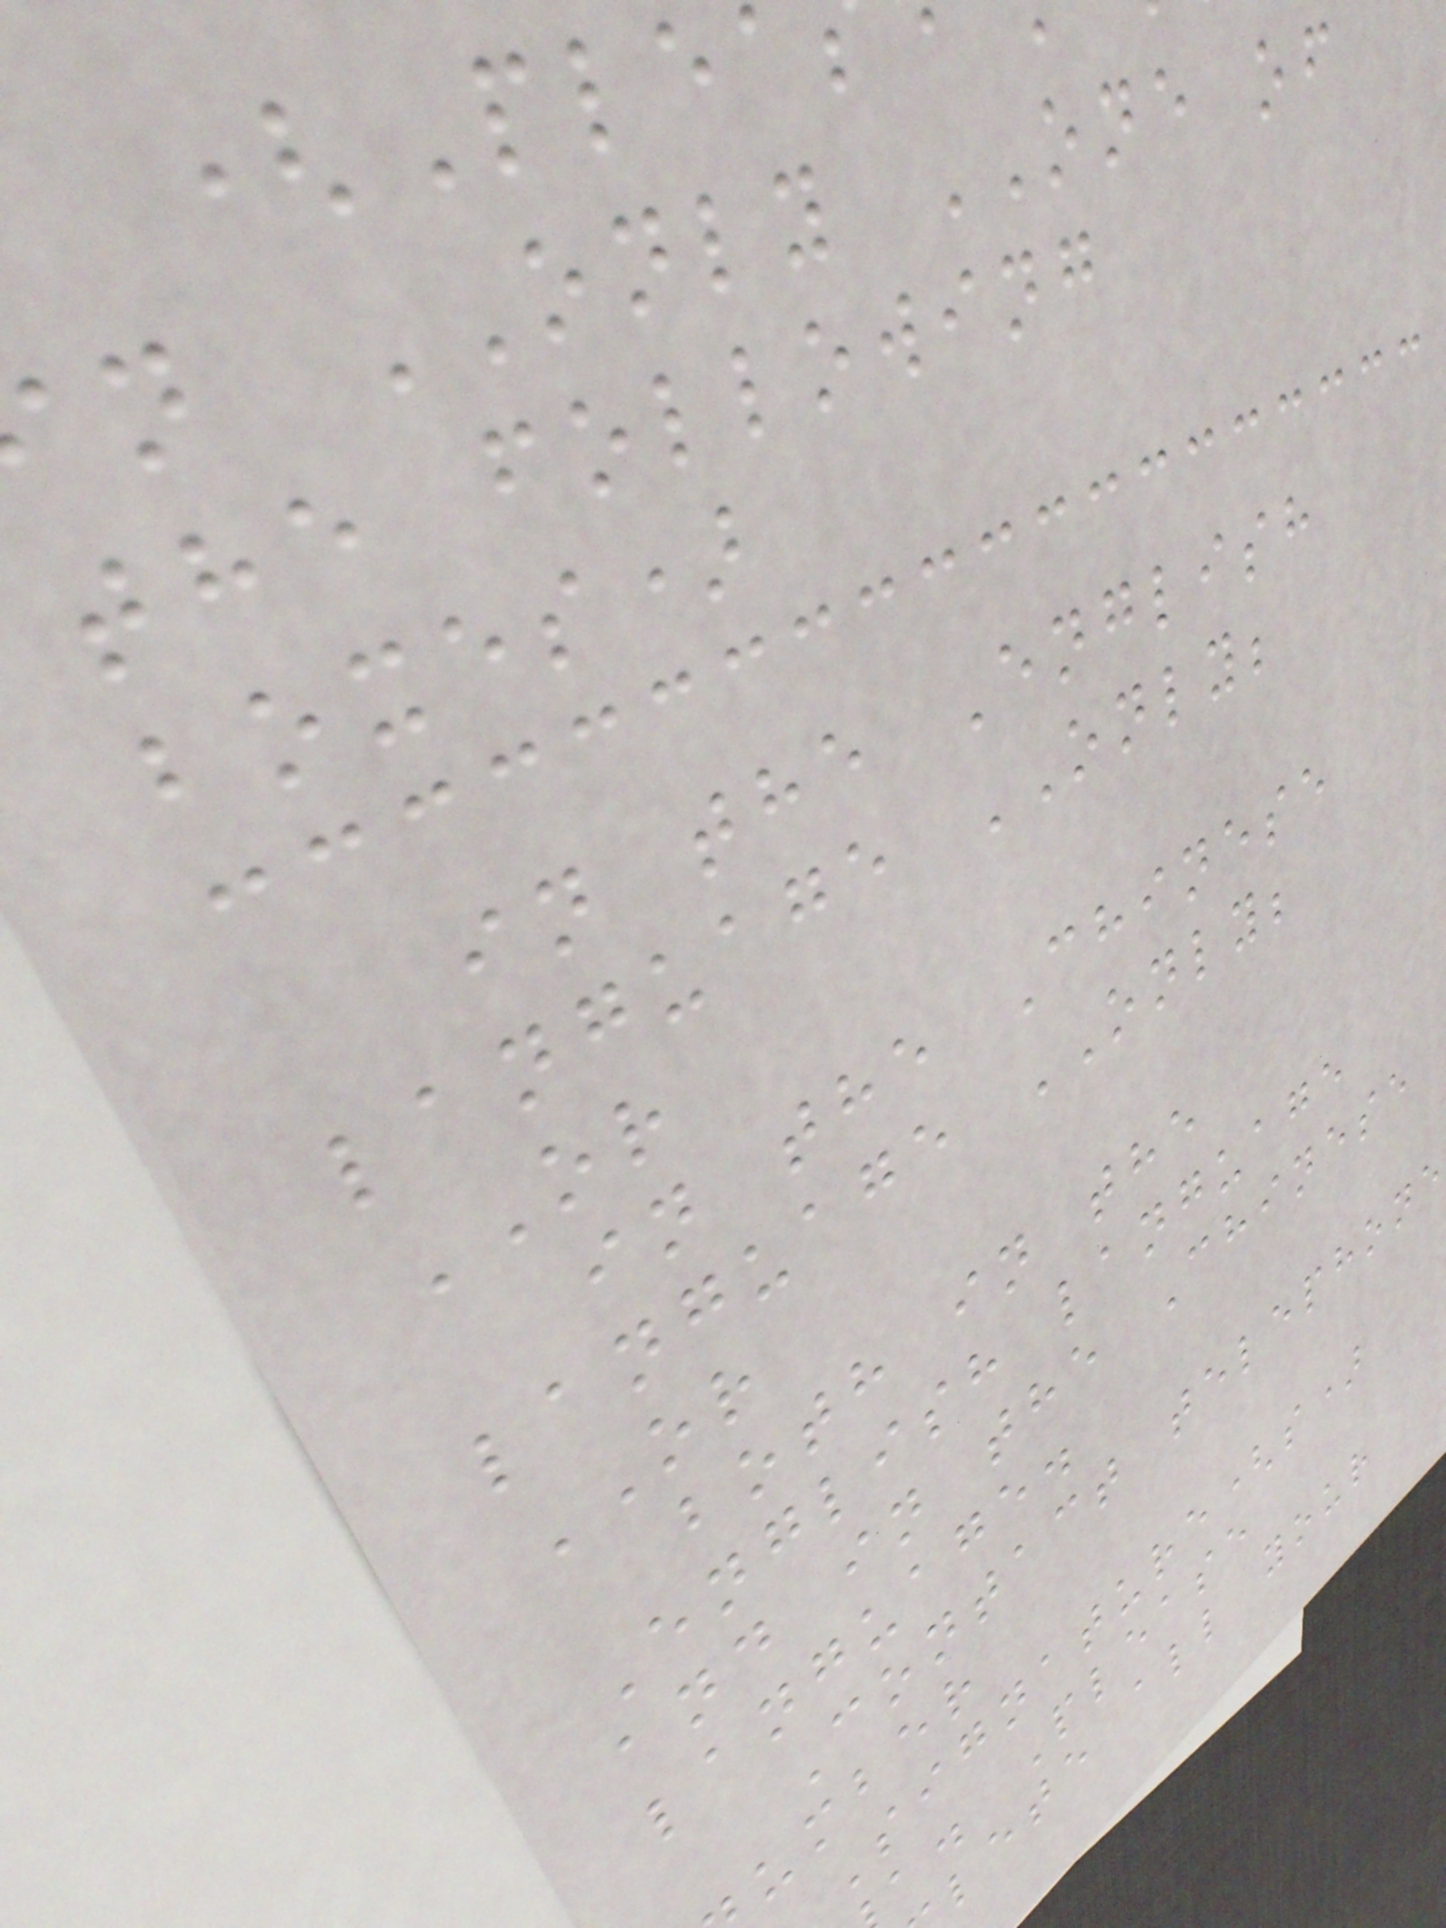(Plea
n ONLY ONE of
the following
boxes)
in the English
language ONLY;
OR
in the Chinese
language ONLY;
OR
both in the
English language
and in the Chinese
language.
Contact telephone
umber
Signature(s)
a. Please
lete all your
